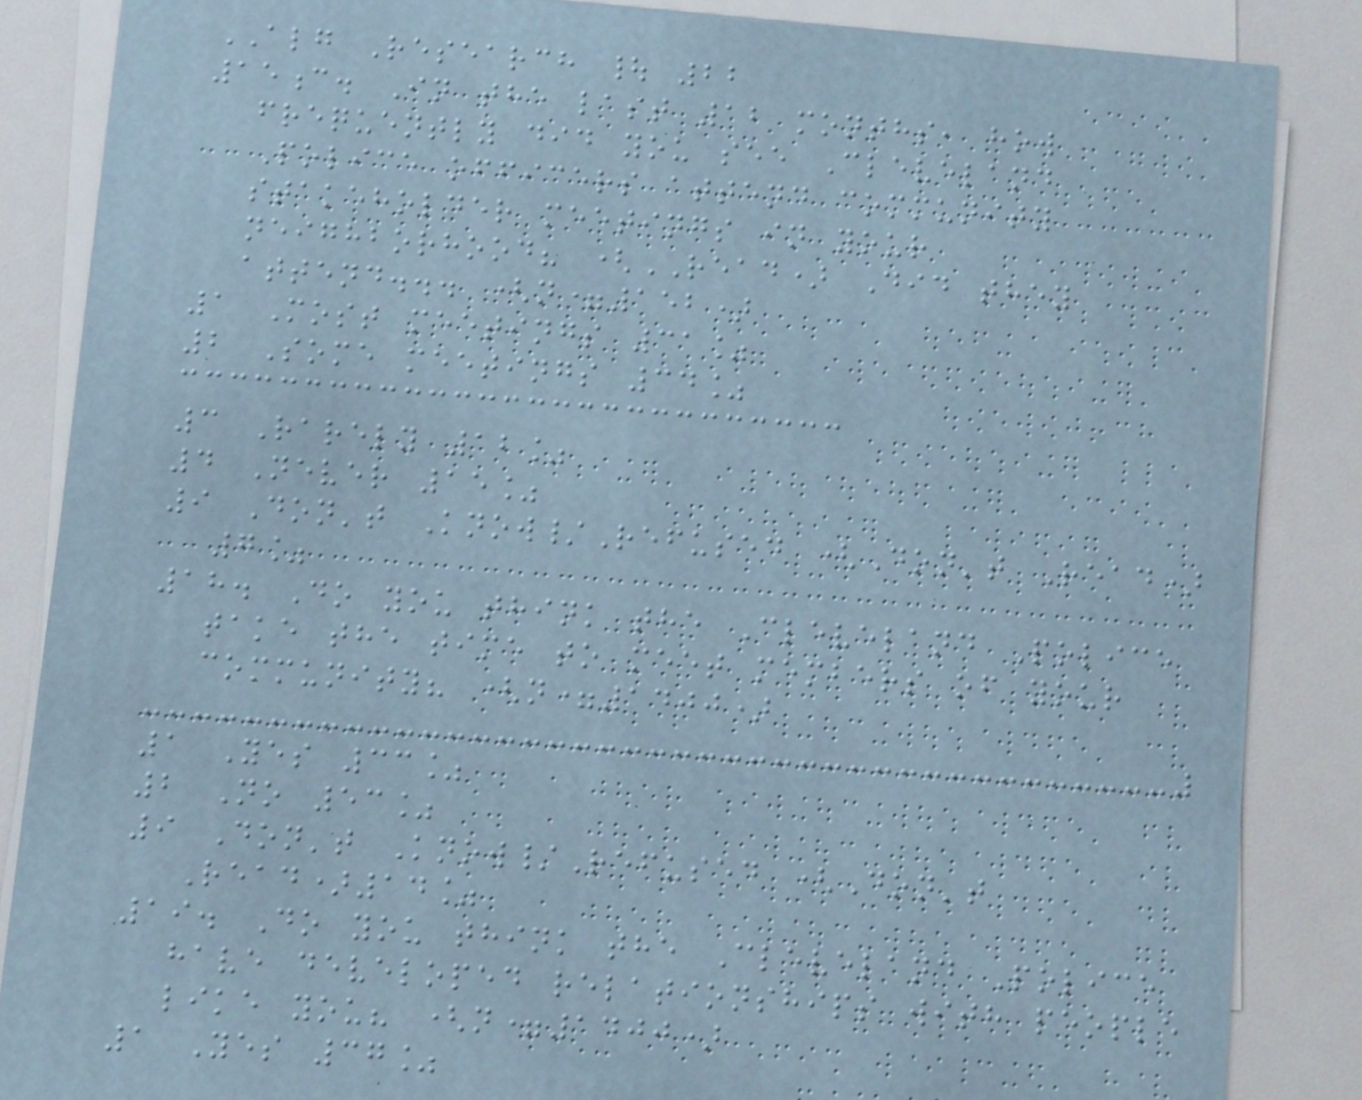ALG Research | 22
15c. In the last 12 months, how
frequently did you see Cleveland
Police officers attend community
stakeholder meetings in your
neighborhood? (READ) Did they
attend... (n=152)
1 Most meetings 31%
2 Some meetings 34%
3 Rarely 12%
4 Never 15%
9 Don't Know/Refused (Don't Read)
7%
18. Do you think the Cleveland Police
take the time to meet members of your
community? (n=1400)
1 Yes 33%
2 No 53%
9 Don't Know/Refused (Don't
Read)14%
19. Do you think the Cleveland Police
have developed relationships with people
like you? (n=1400)
1 Yes 37%
